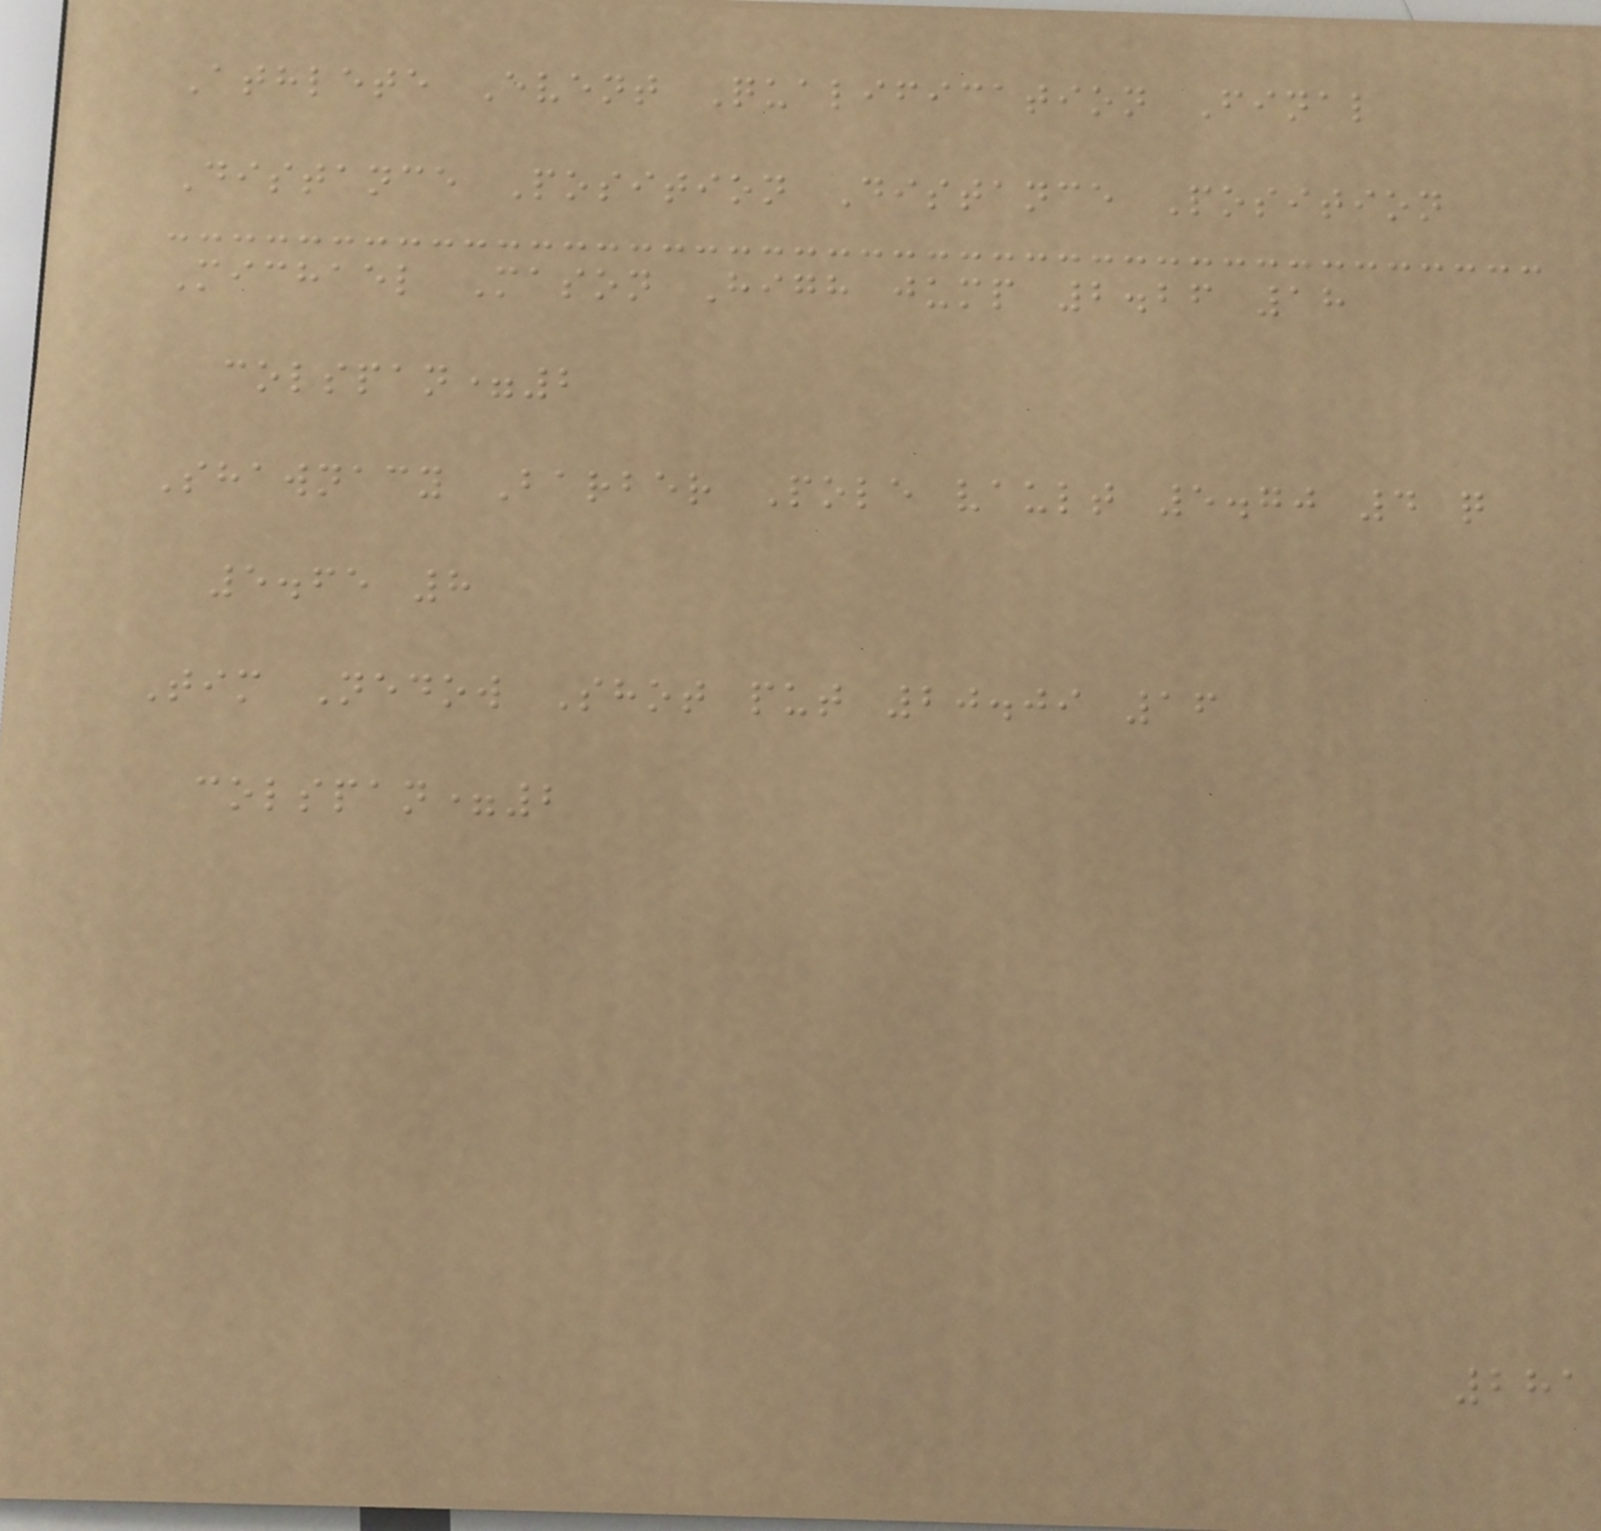Athlete Event Qualification Final
Distance Position Distance Position
Michael Mason High jump 2.26 18
colspan=2
Shawnacy Barber Pole vault 5.70 4 q
5.65 8
Tim Nedow Shot put 20.09 16
colspan=2
281
